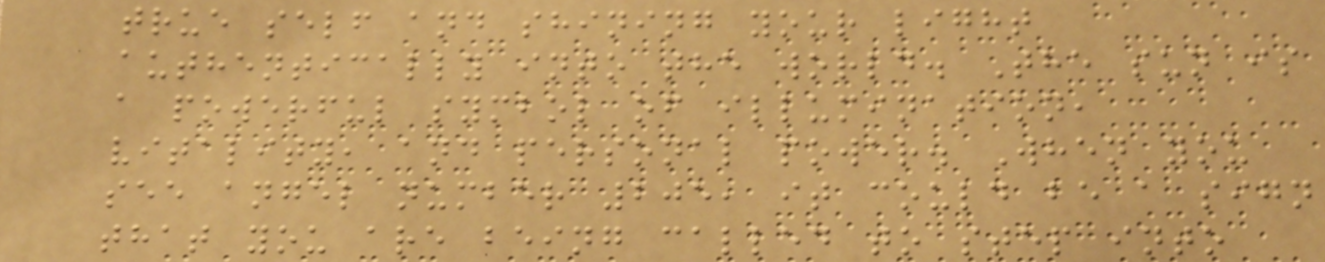true self and shining your light
authentically into the world. The sun is
a powerful symbol of illumination,
vitality, and personal power. When you
see angel number 205, it could be a sign
that you are being called to step into
